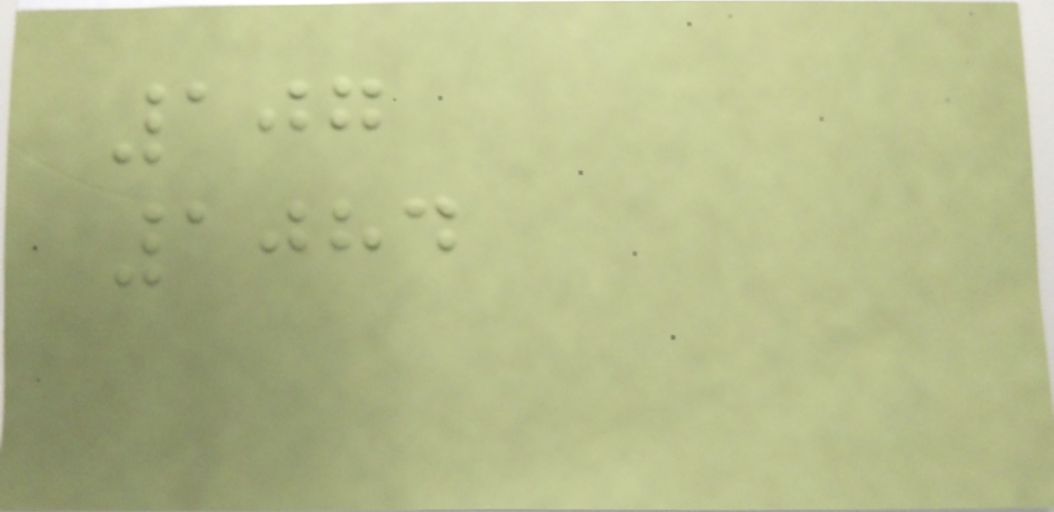107
1084
